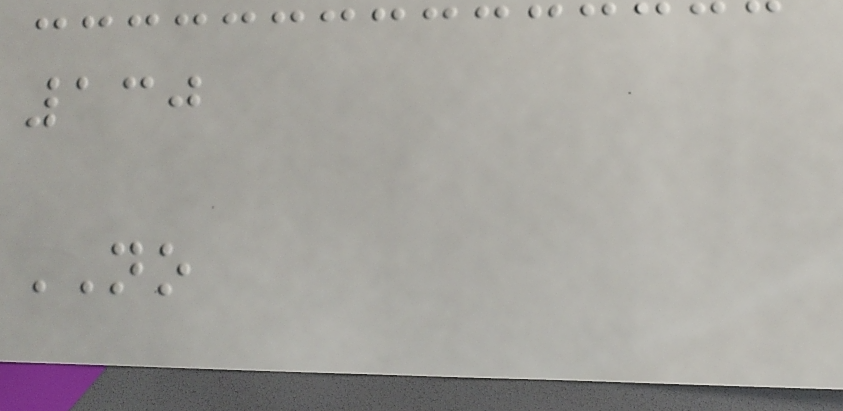130
NO
